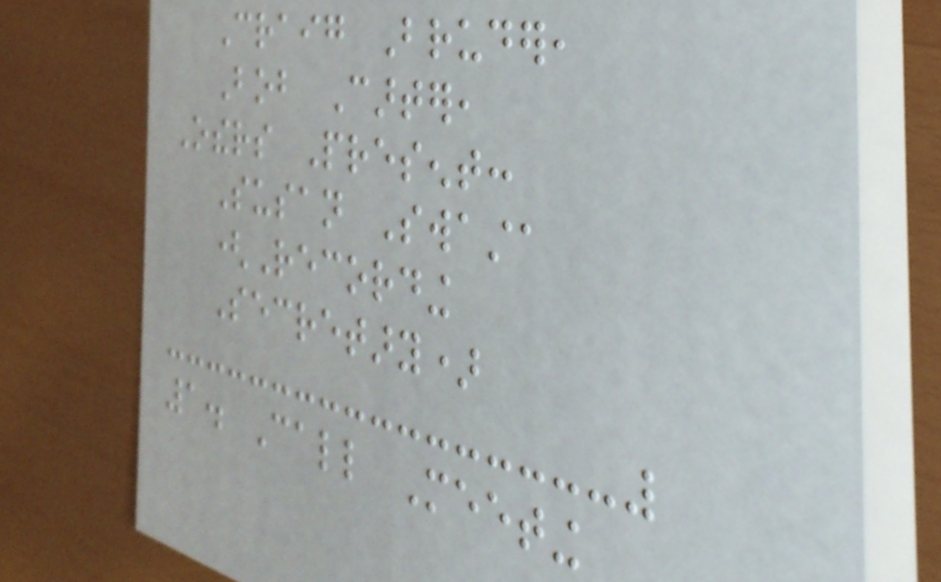Craig Bruder,
Bob Carter,
Others Present:
Susan Swasta
(Recording
Secretary)
1. Call Meeting
